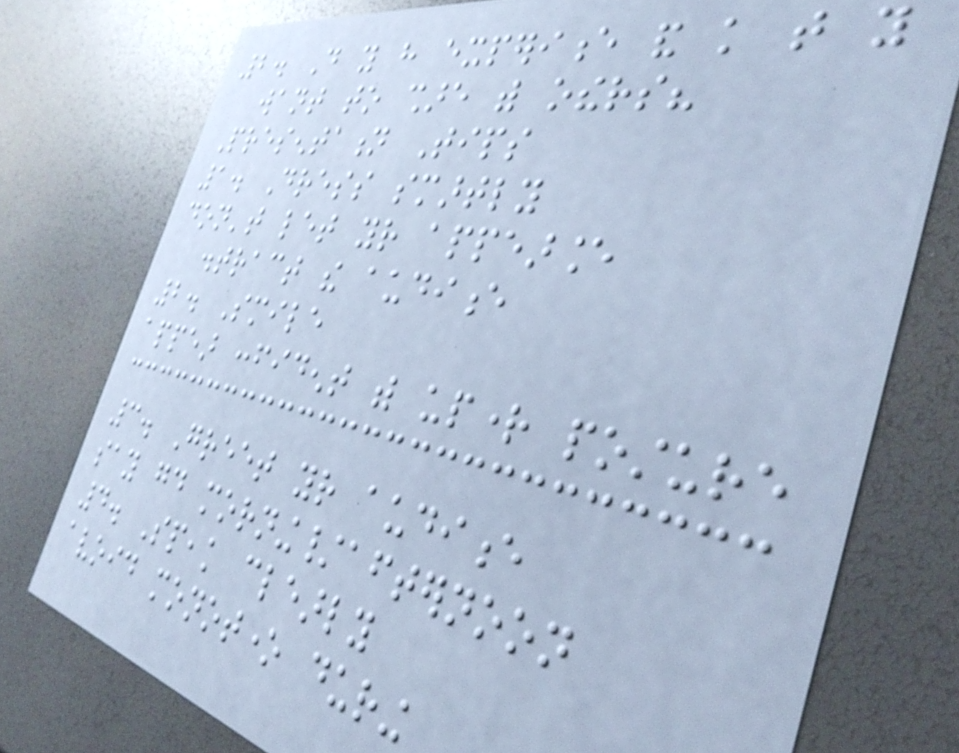2. Do you have experience and knowledge that you
want to share with others?
Presentation Tips
1. Dress smartly
don't let your appearance
distract the audience
2. Smile
appear confident with upright posture
3. Greet your audience
say good morning/afternoon
4. Speak clearly
avoid monotone during
